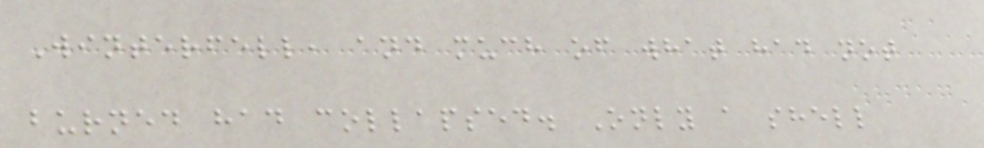Winterfell, and much of what had not
burned had collapsed. Only a shell
